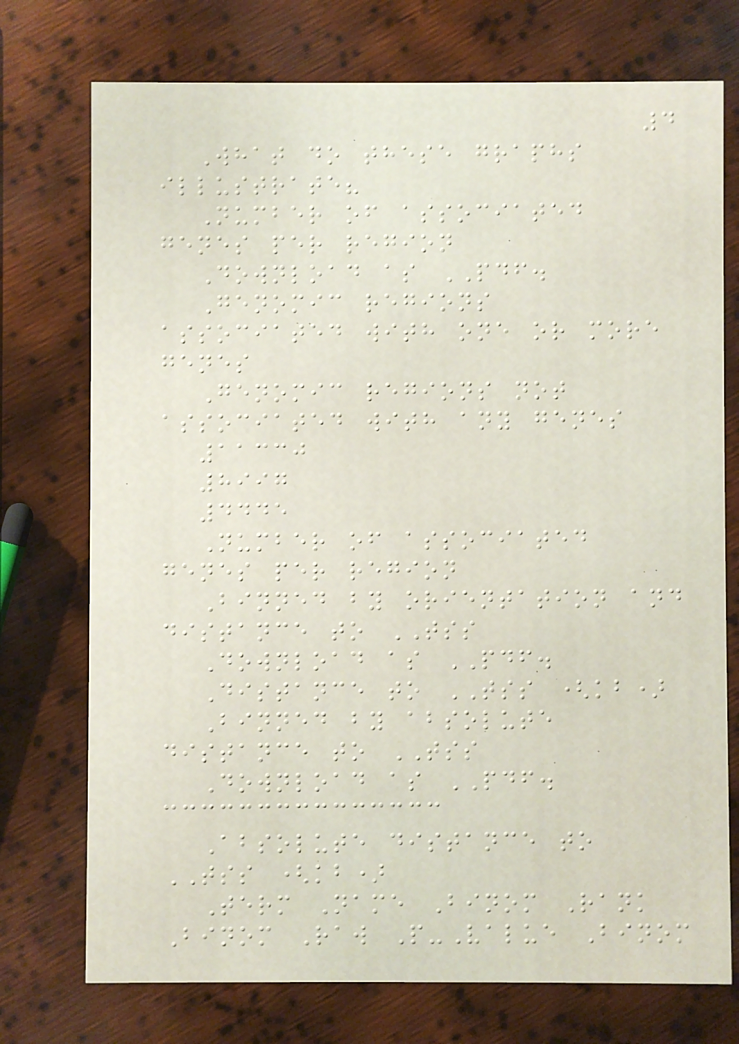4
What do these graphs
illustrate?
Number of associated
genes per region
Download as PDF.
Genomic regions
associated with one or more
genes
Genomic regions not
associated with any genes
11330
8997
4445
Number of associated
genes per region
Binned by orientation and
distance to TSS
Download as PDF.
Distance to TSS (kb)
Binned by absolute
distance to TSS
Download as PDF.
Absolute distance to
TSS (kb)
Term Name Binom Rank
Binom Raw P-Value Binom
